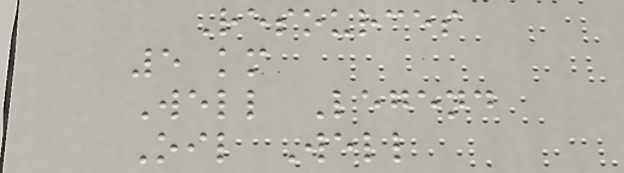Resources
5 km
Well Legend
Oil Well
